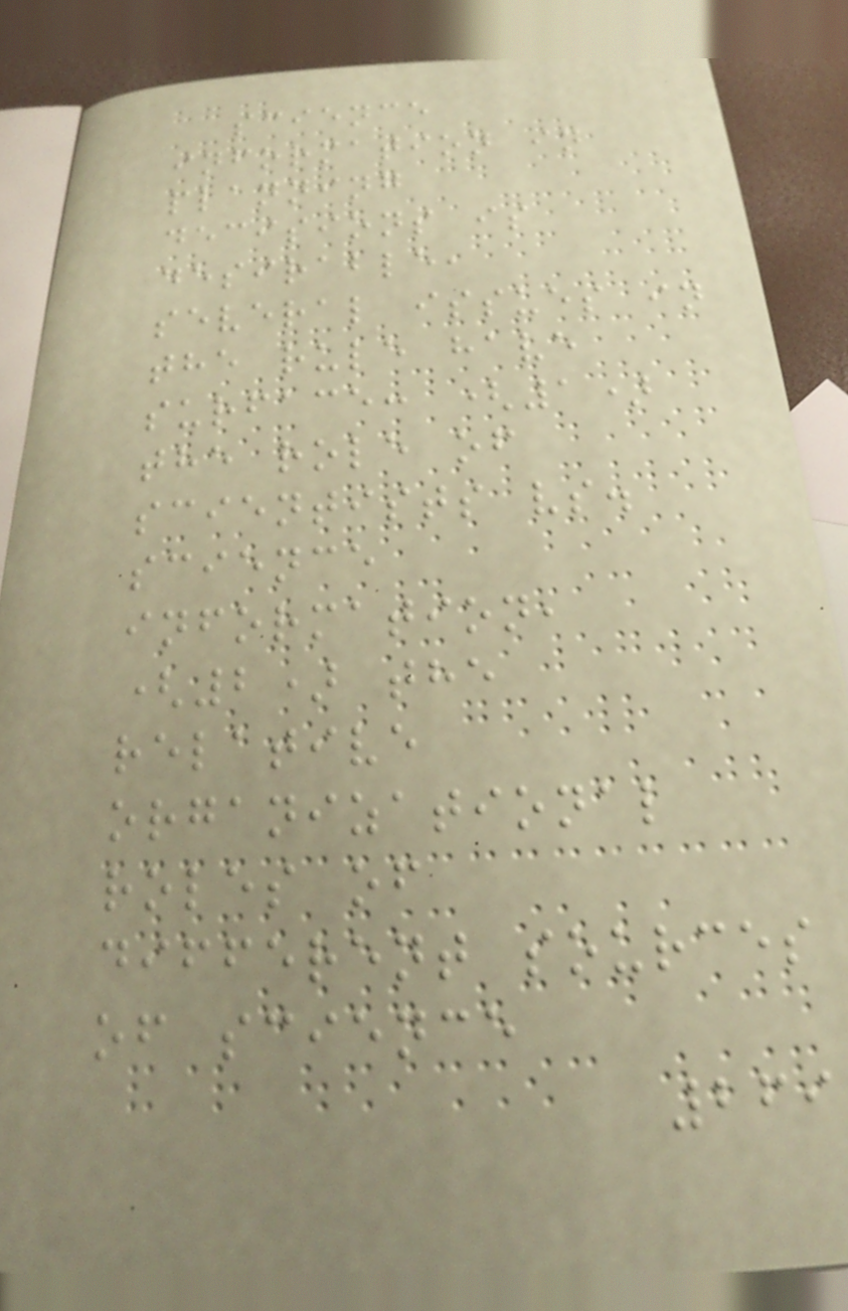science
information in
planning
decisions is
desirable,
several issues in
the rule have
surface: (1)
the role of
scientists vs.
science
information,
(2) the
relative
organizational
roles of
different sources
of science
269
